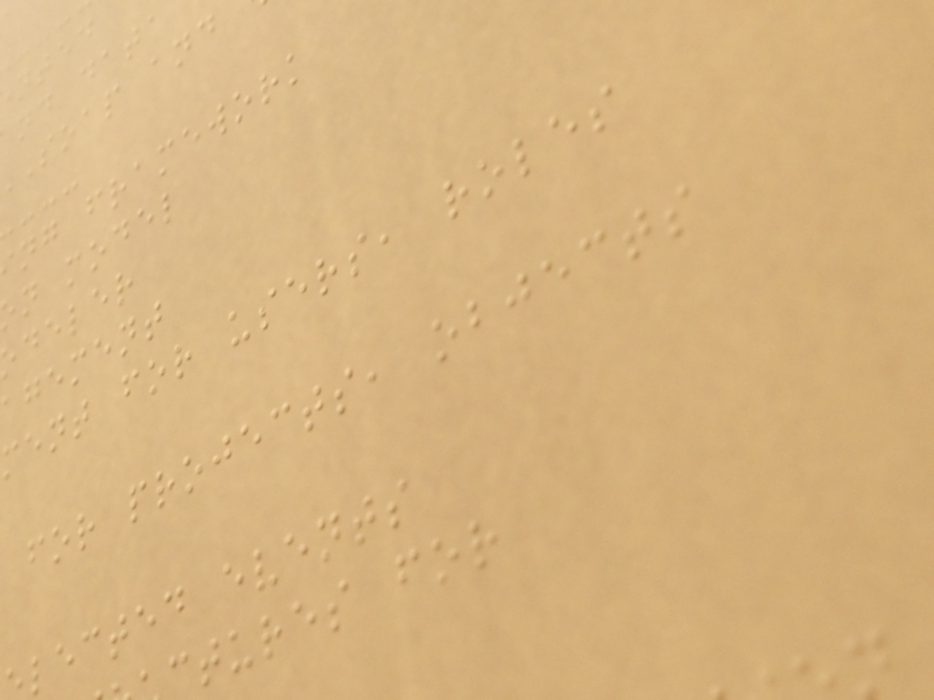ng framework
n model
agement
ment for users, roles
for projects, objects
lected events
ctures for
